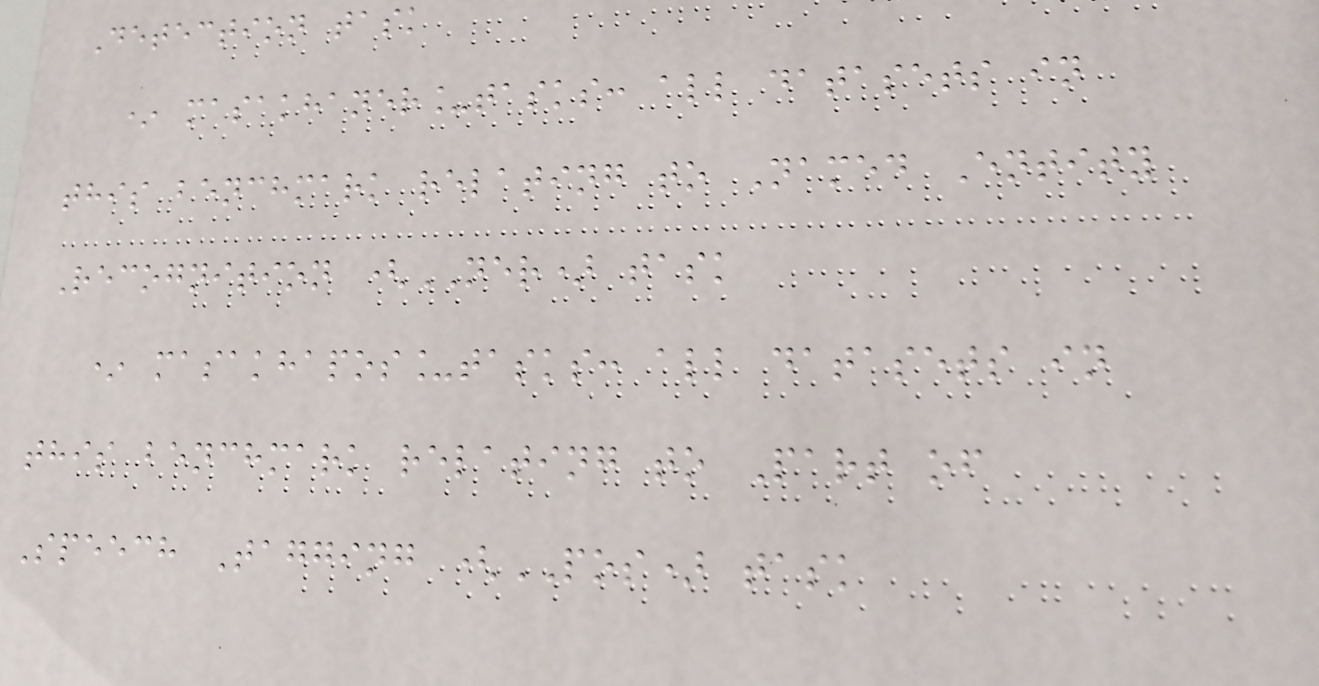Detection task
* masakhaner_tasks: all datasets in
this benchmark relating to Named Entity
Recognition (NER) task
* masakhapos_tasks: all datasets in
this benchmark relating to Part of
Speech Tagging (POS) task
